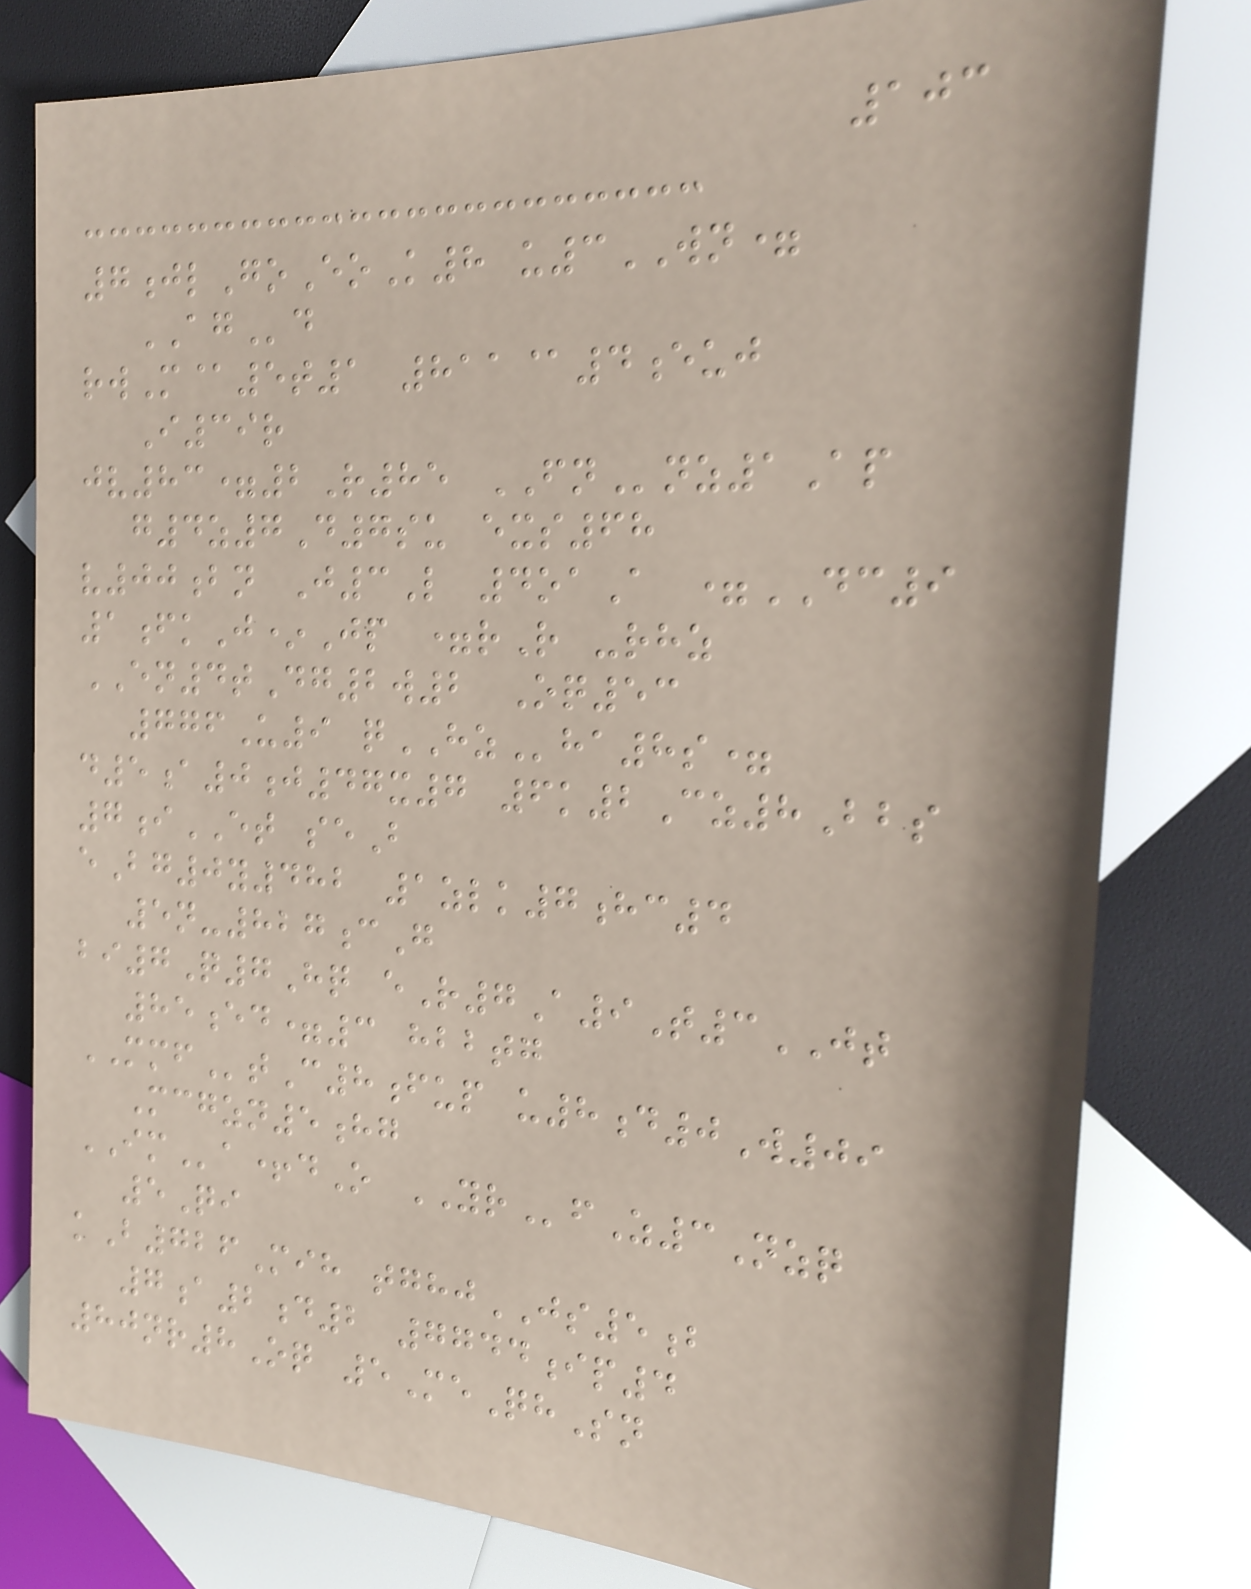103
7jlGoEoK8 u3WN=
AGd
rwM@5t1 811@4euj
I39r
jv83=2R85 FNnz1Ap
g4z7D7su exs68
v00bn J3L 4oaA =DC9
1fkJ*Jp =rR -rhz
EN4tDg2w2 Oq53
776U9 qHZha8s=
d5a0j47x7 6k2Cz8Bbs
7iET seB
eBg0y482 1zlk7hc4
5n-827cG
bi7Q7Hq eR7A9T3JT
85ed=3 hbbtg
MMFtC8fup u8d0W09
Mcgzn5hg
IMa+dO YRfZ3Nzq
5Qi
kB726Mih tghjJS5b
7a2d2 7744ip4
80nr8Oq 5MeQhSn
